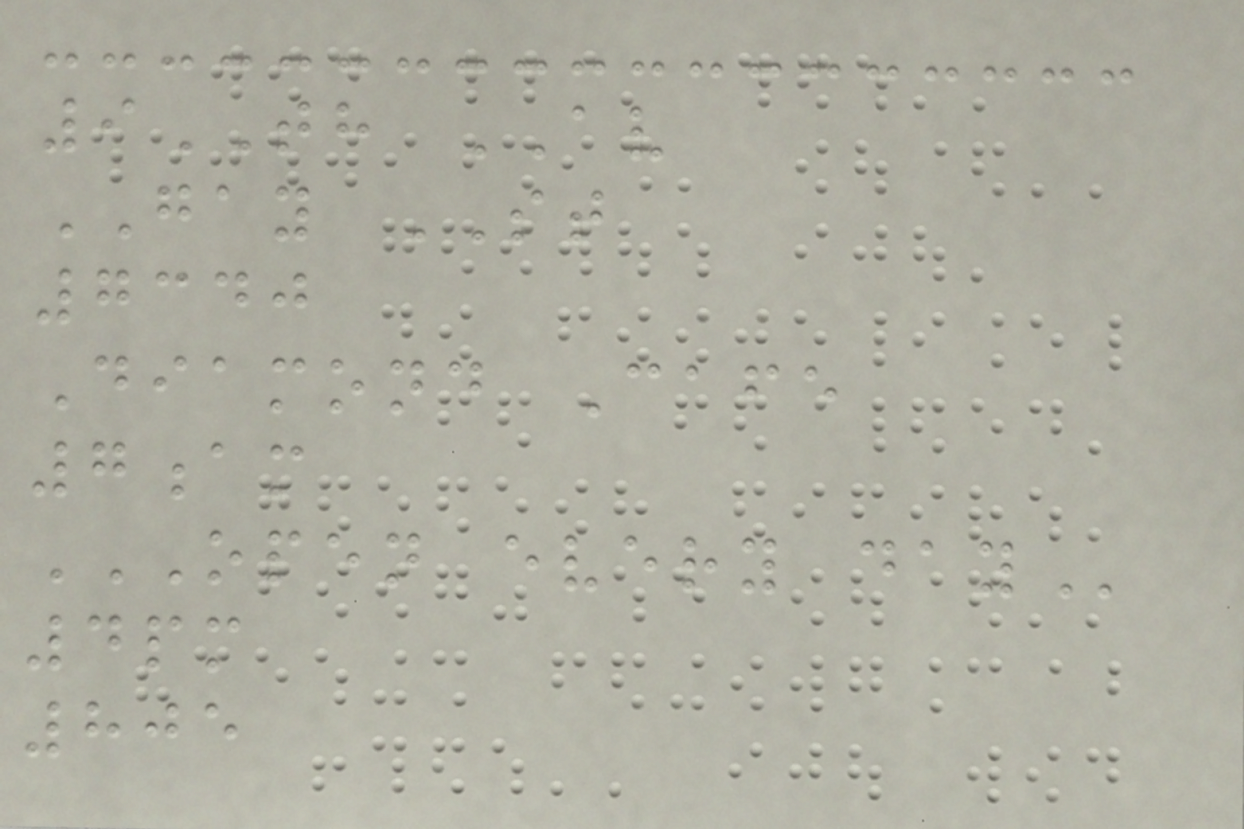9TH AV
GAY ST
7340
Diamond Cafe
7am
OPEN EVERY DAY
4pm
805
